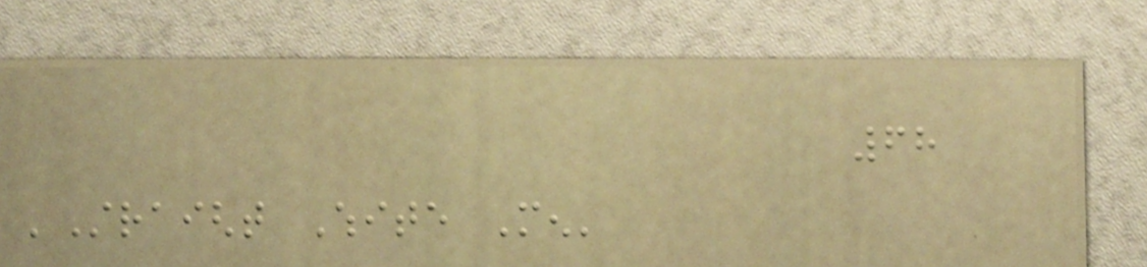68
'Straight White Men'
